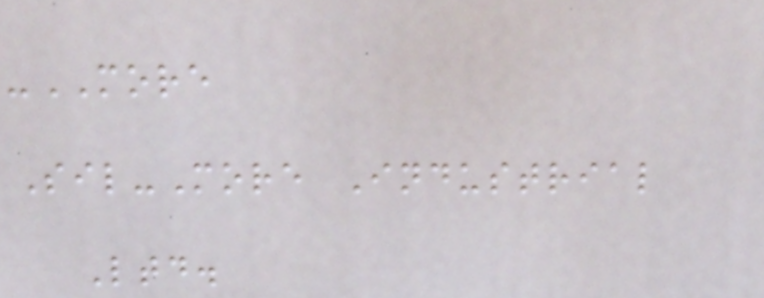-MORE
Sil-More Industrial
Ltd.
